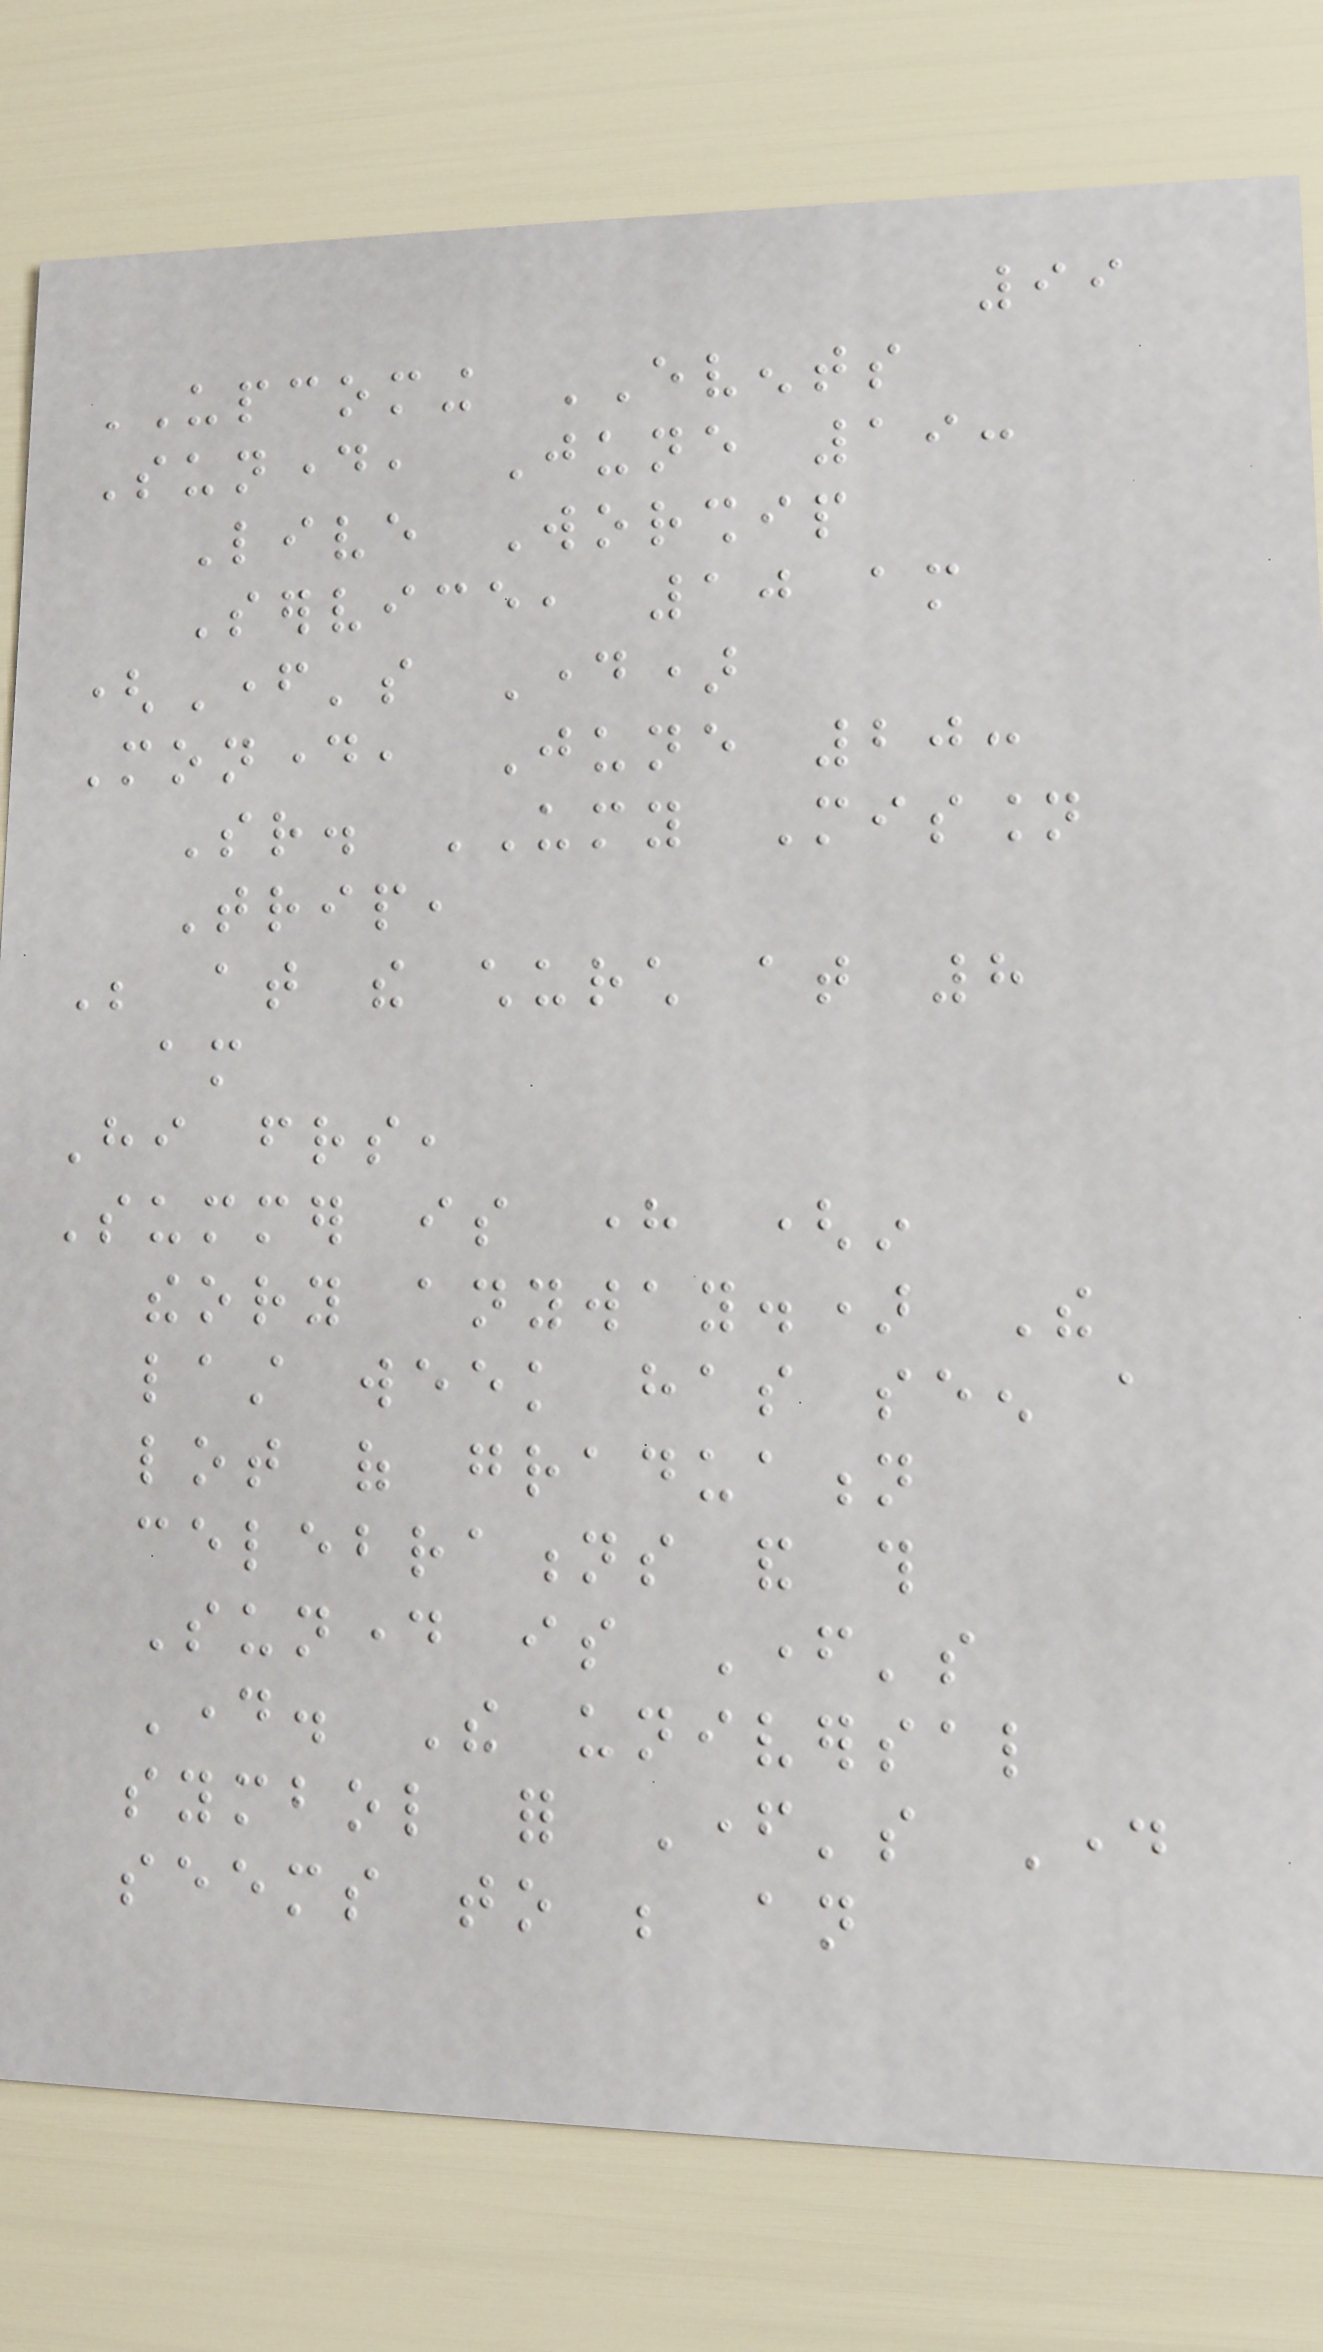99
UPCOMING EVENTS
Sunday, June 19:
Live Worship
Service, 10 am
(Father's Day)
Monday, June 20:
Sr. UMY Mission
Trip,
Be at the church at 8
am
Hi friends,
Summer is here (in
theory anyway.) The
last week has seen a
lot of graduation
celebrations and this
Sunday is Father's
Day. The universal
symbol for Father's Day
seems to be an
